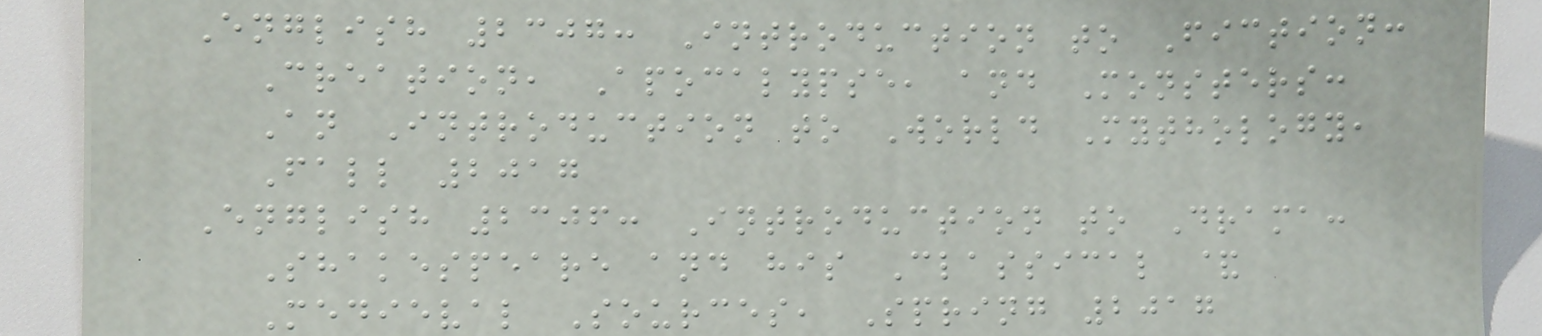English 2307: Introduction to Fiction:
Creation, Apocalypse, and Monsters:
An Introduction to World Mythology,
Fall 2017
English 2306: Introduction to Drama:
Shakespeare and his Classical &
Medieval Sources, Spring 2017
